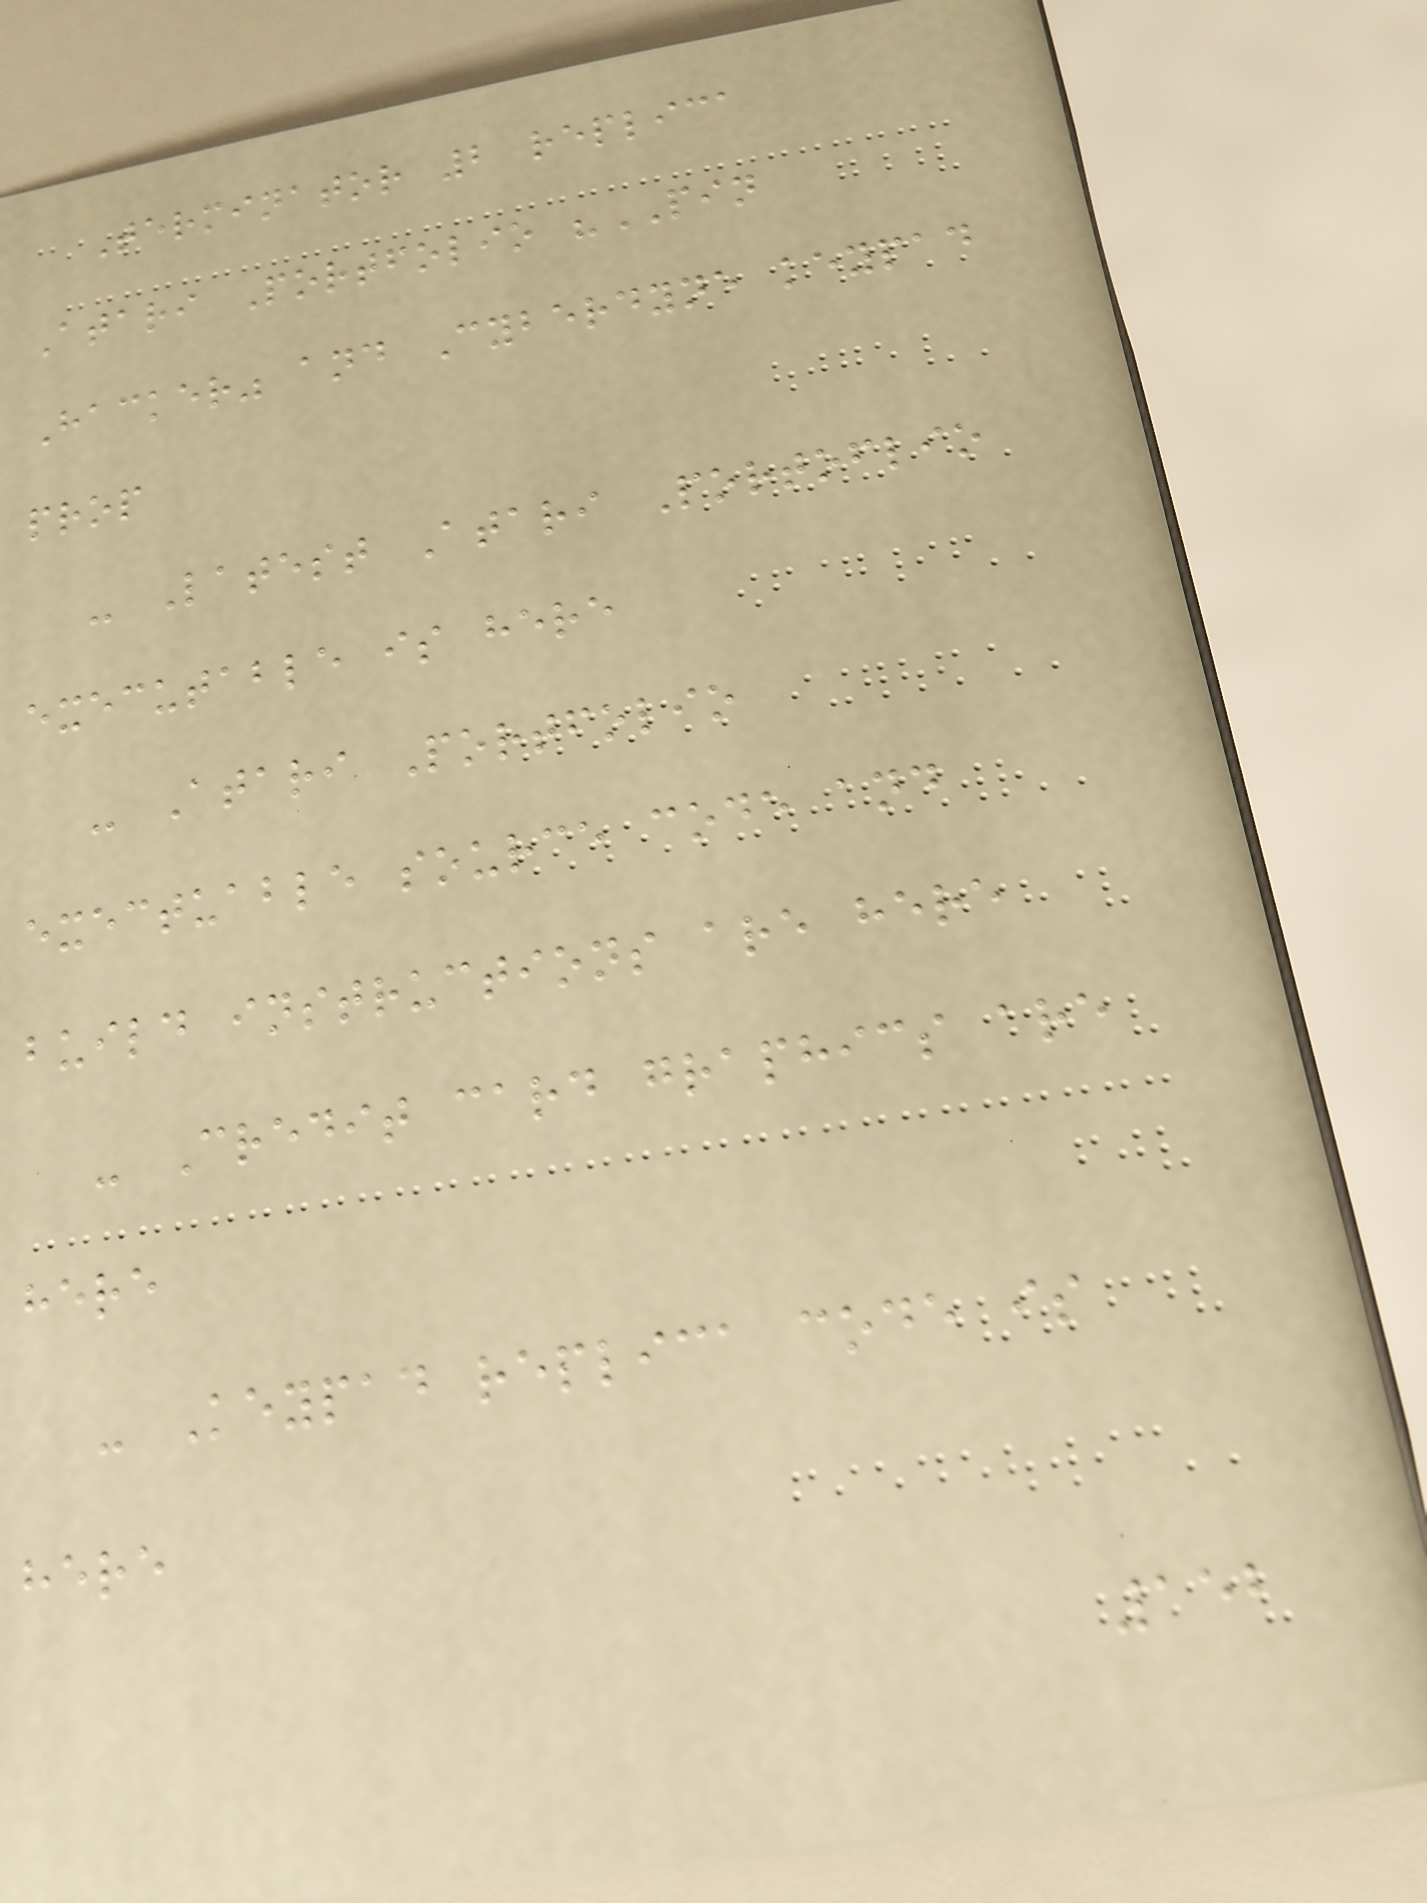Terminator 2 replica
Atari Portfolio "PIN
Hacker" and Cyberdyne keypad
prop
- Latest Atari Portoflio
executable is here
- Atari Portfolio
exectuable source code and
build instructions are here
- Credit card graphics are
here
- Keypad replica code is
here
152
